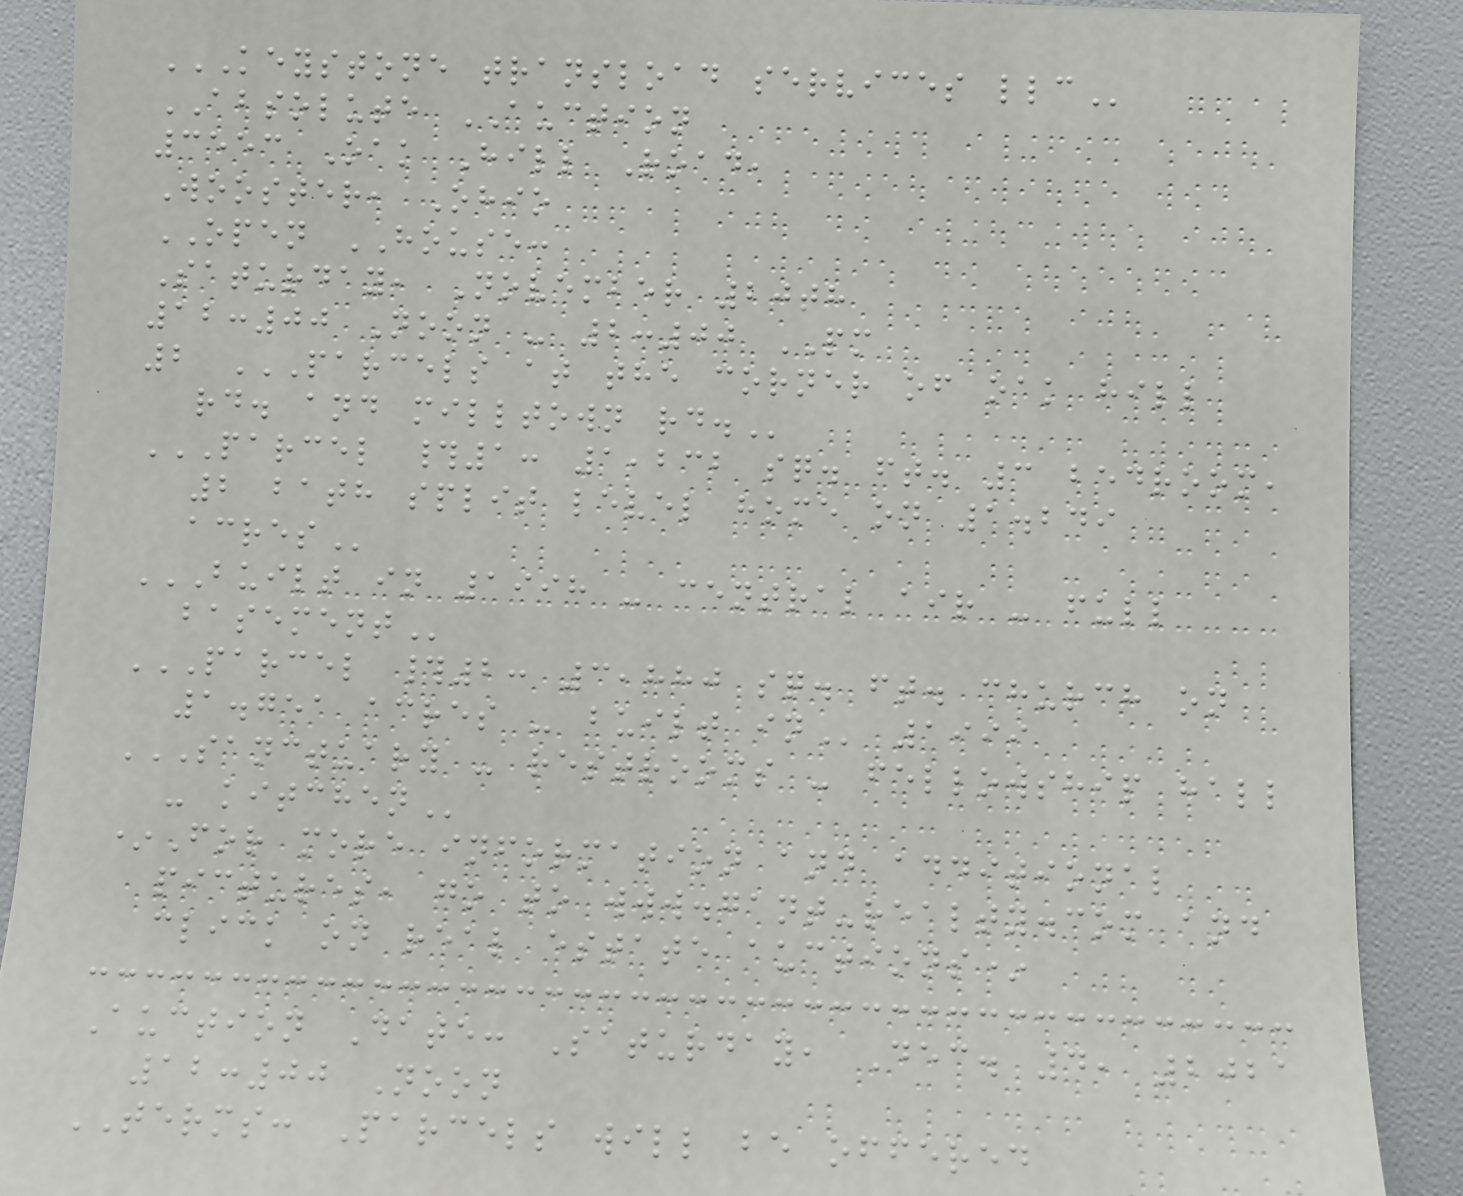KEYSTONE TRANSLOAD SERVICES LLC
ABSOLUTE AUCTION
3553 Oak Hill Road,
Wooster, Ohio
OPEN HOUSE:
Saturday, November 20th
12:00 Noon - 2:00 PM
2 PARCELS AT THE CORNER OF OAK HILL
RD. AND MILLTOWN RD.
PARCEL #1: 1,232 SQ. FT. 3 BEDROOM,
2 BATH SPLIT LEVEL HOME ON 1.249
ACRES
BUILT IN 1998 - CENTRAL AIR - FULL
BASEMENT
PARCEL #2: 3,880 SQ. FT. CHURCH ON
1.751 ACRES - BUILT IN 1999
SANCTUARY - RESTROOMS - FELLOWSHIP HALL
- KITCHEN
*For more information and additional
pictures, go to www.gant-realty.com and
click on real estate auctions*
Auction Date: Saturday, Dec. 4, 2021
12:00 Noon
TERMS: Parcels will be offered
